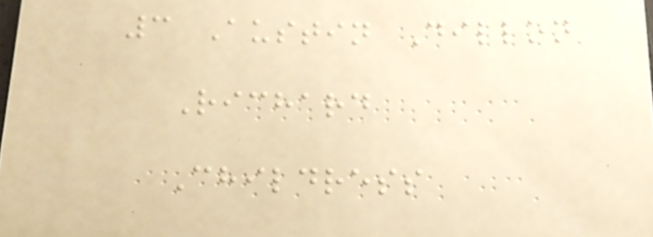3 Austin Dillon
Richard
Childress
